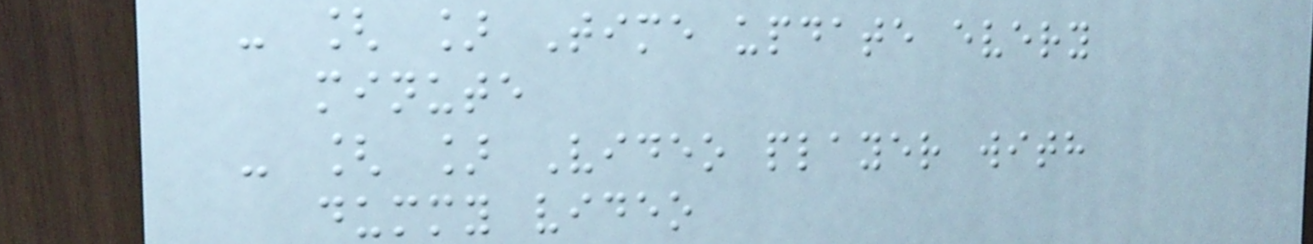- [ ] Time update every
minute
- [ ] Video player with
dummy video
